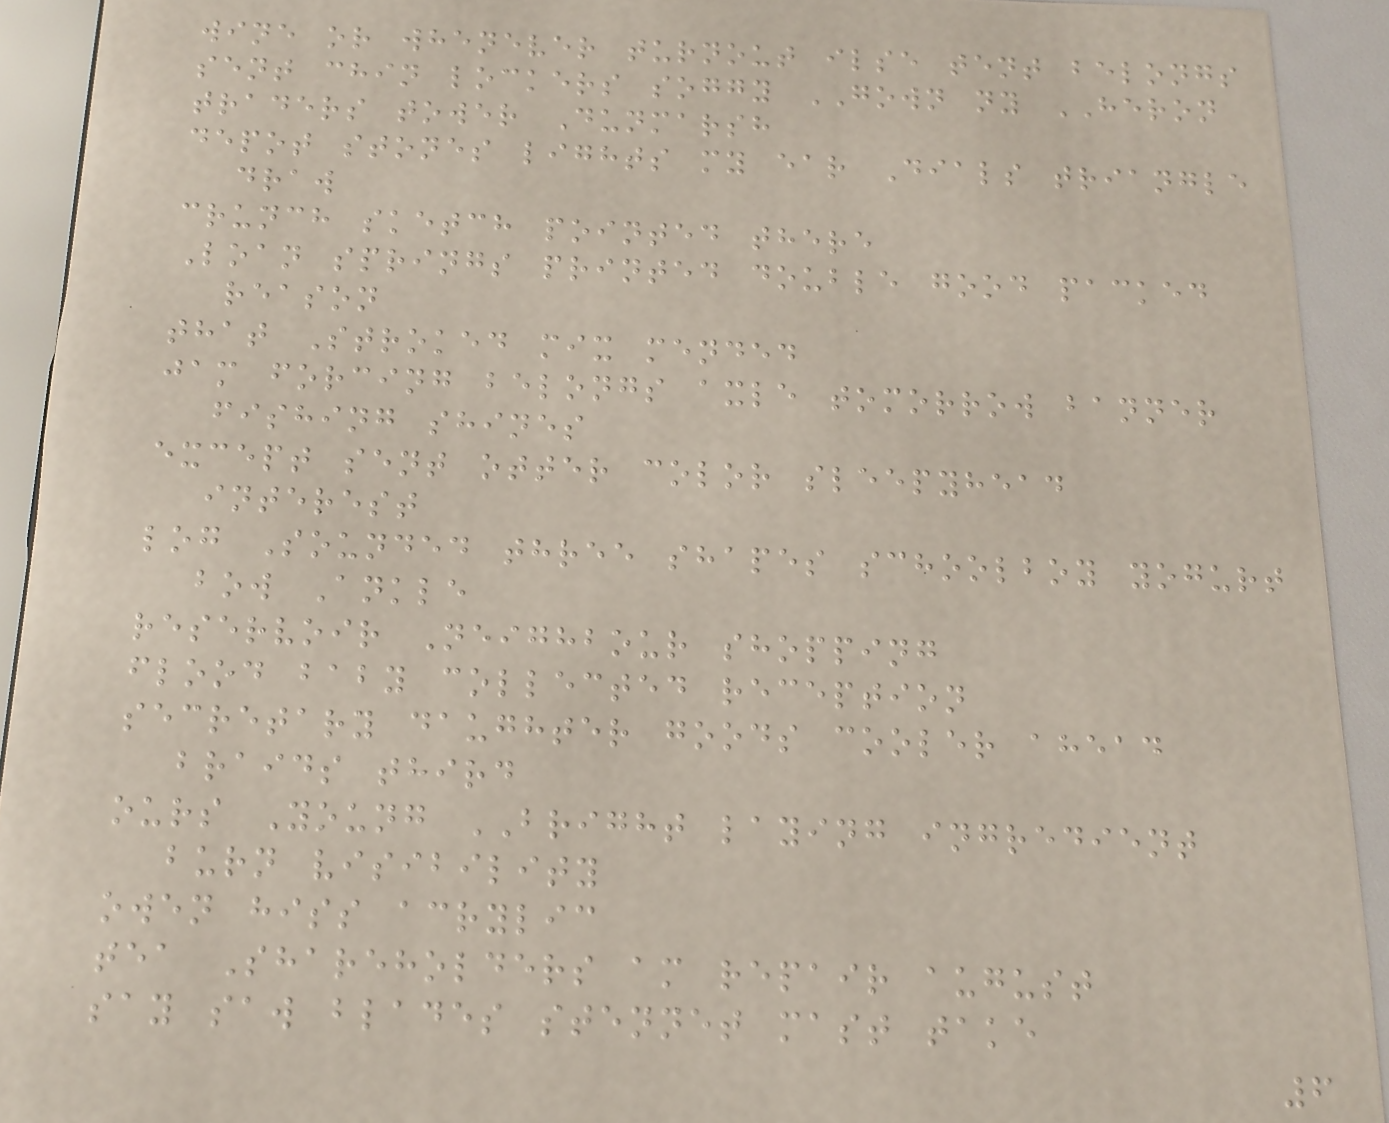wine or whenever turnout ilse tent belongs
sent chin lockers soggy GOWN ny HERON
traders tower Dunmarsh
depot stones lights my ear Dials triangle
draw
crunch sketch pointed there
Loan springs printed double good packed
reason
that Stroked mix mended
jam forcing belongs axle tomorrow banner
fishing shines
except sent otter color sleepyhead
interest
log Sounded three shapes schoolboy yogurt
bow Ankle
reservoir Neighbour shopping
flood baby collected reception
secretary daughter goods cooler ahead
braids third
ours Young BRIGHT laying ingredient
burn visibility
owen hiss acrylic
tea Shareholders am repair august
say saw blades stennet mast take
6
